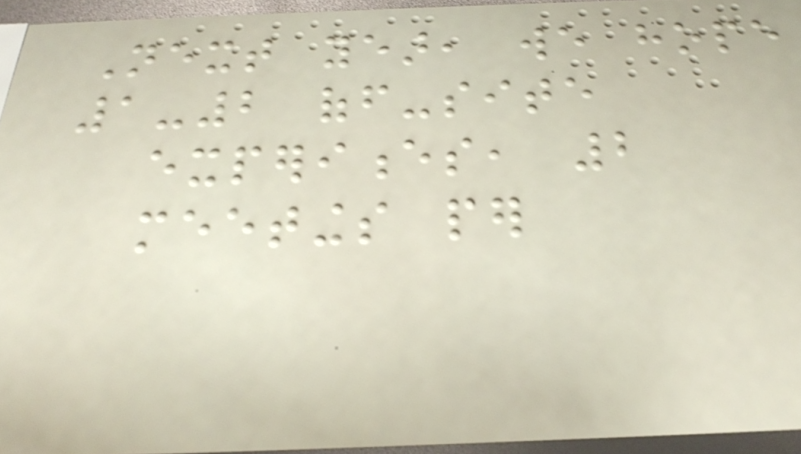Next year, we hope
1-2 off-site
experiences, 2
meetings per
